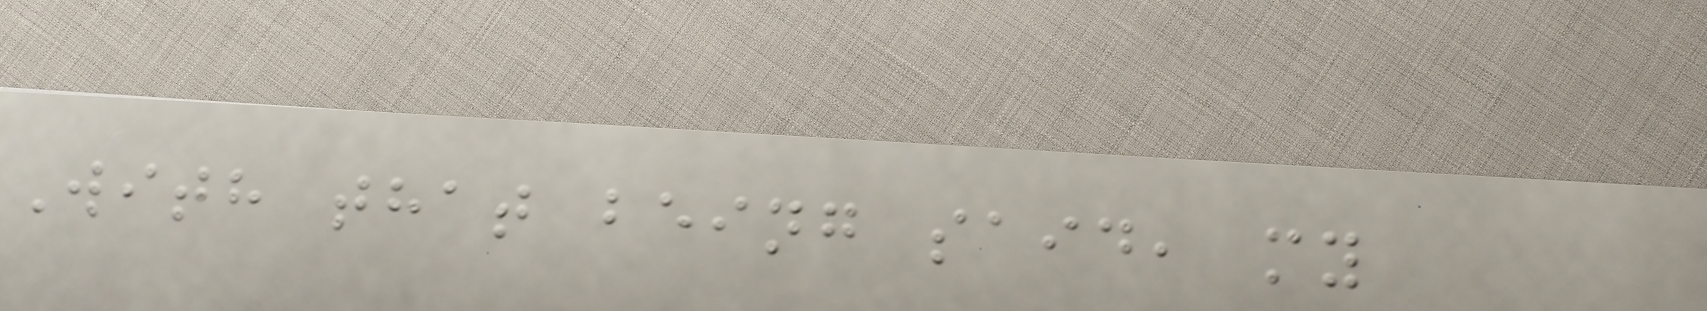With that being said, my
